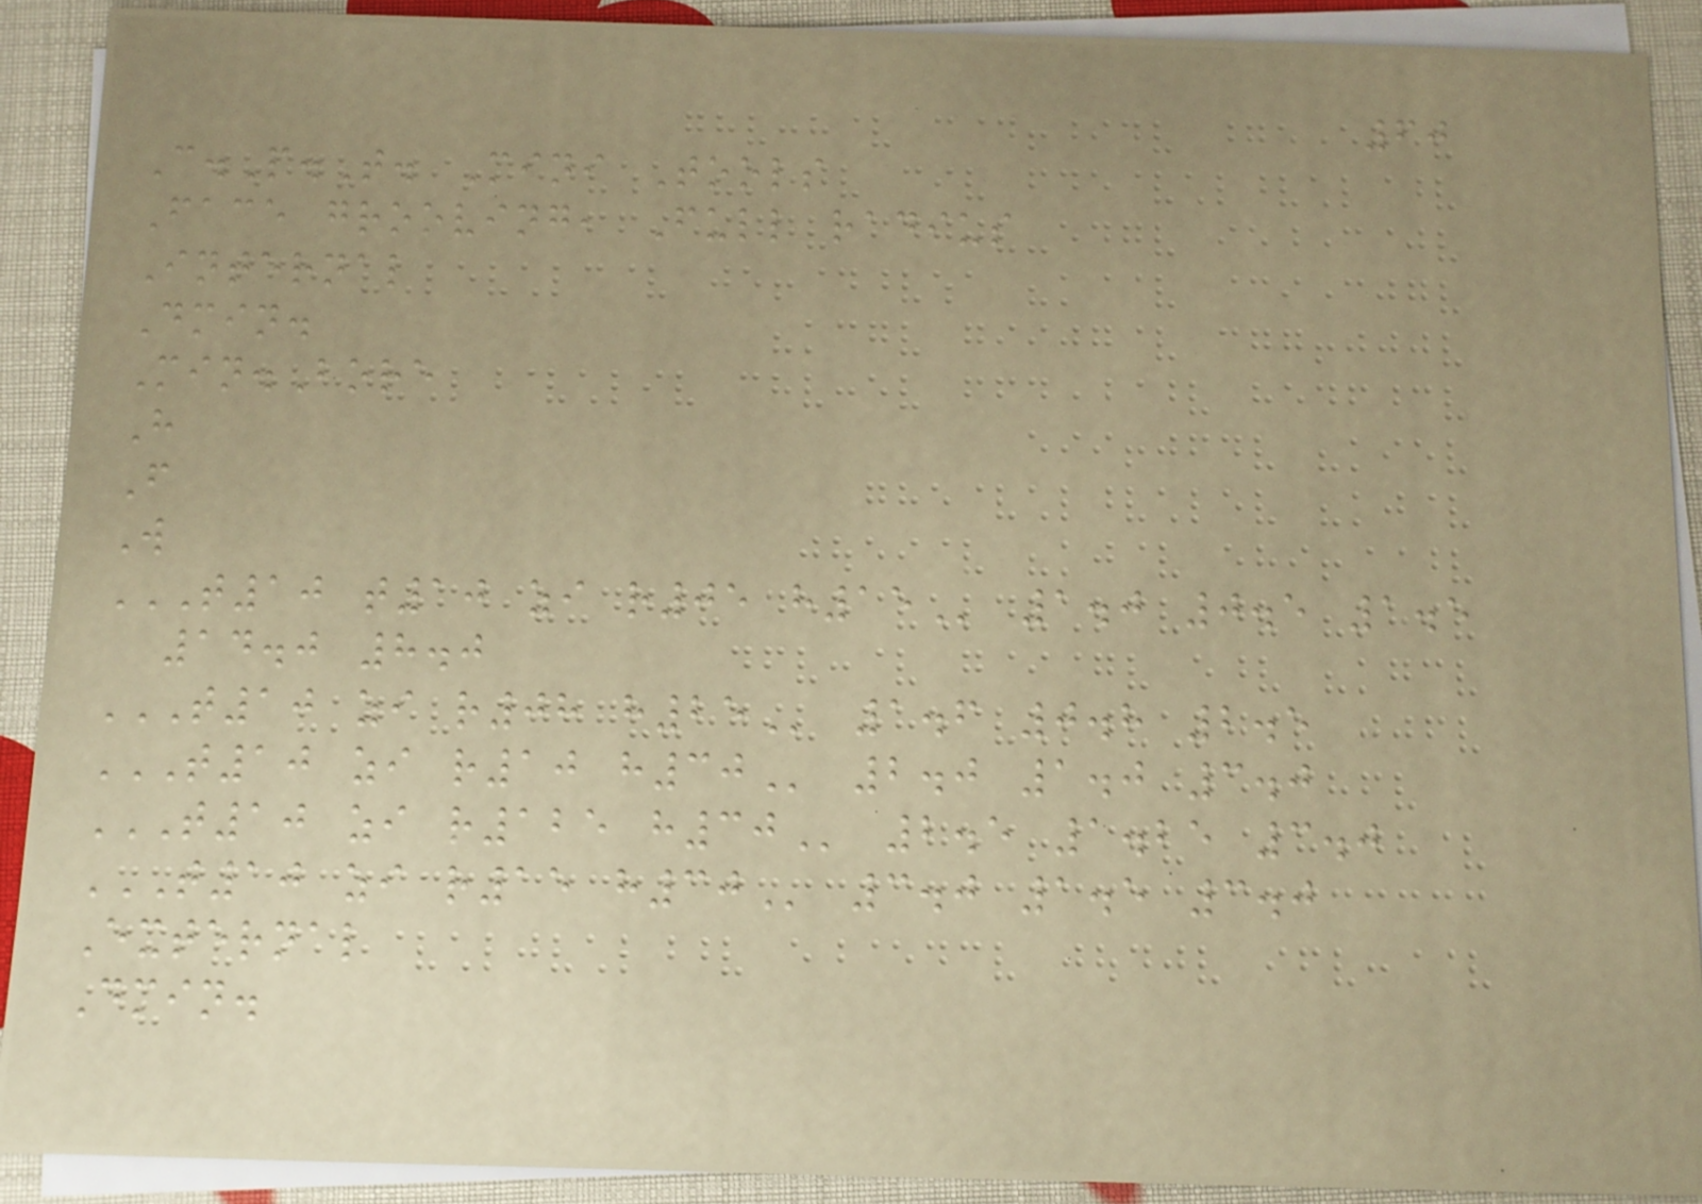60
C.P.T. Mini Tools
Face grooving, Full radius
Internal
Dmin.
Min.Bore
H
F
W
T10 T10 ZI R05 H15 1.0 0.5 1.5
14.0 8.0
T10 ZI R08 H25 1.6 0.8 2.5
T10 ZI R10 H30 2.0 1.0 3.0
T10 ZI R125 H30 2.5 1.25 3.0
T10 ZI R15 H30 3.0 1.5 3.0
External
Dmin.
